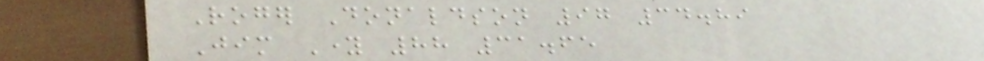Roger Donaldson 97 34.89
Jim Young 88 31.65
